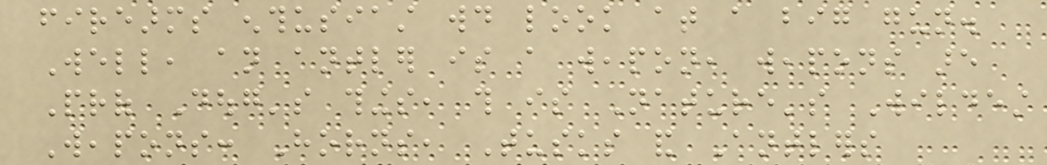firearms enthusiast would look at a big gun.
Well, an antler is a weapon, weapons are
Prof Doug's things, this is Nature's Wildest
Weapons: Horns, Tusks and Antlers
